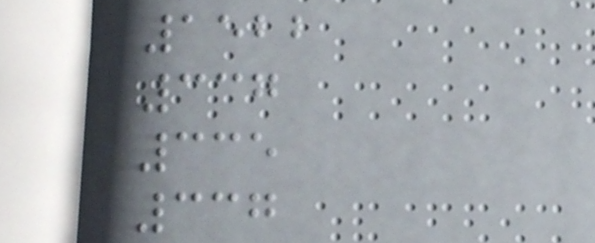1522
337
335
337
